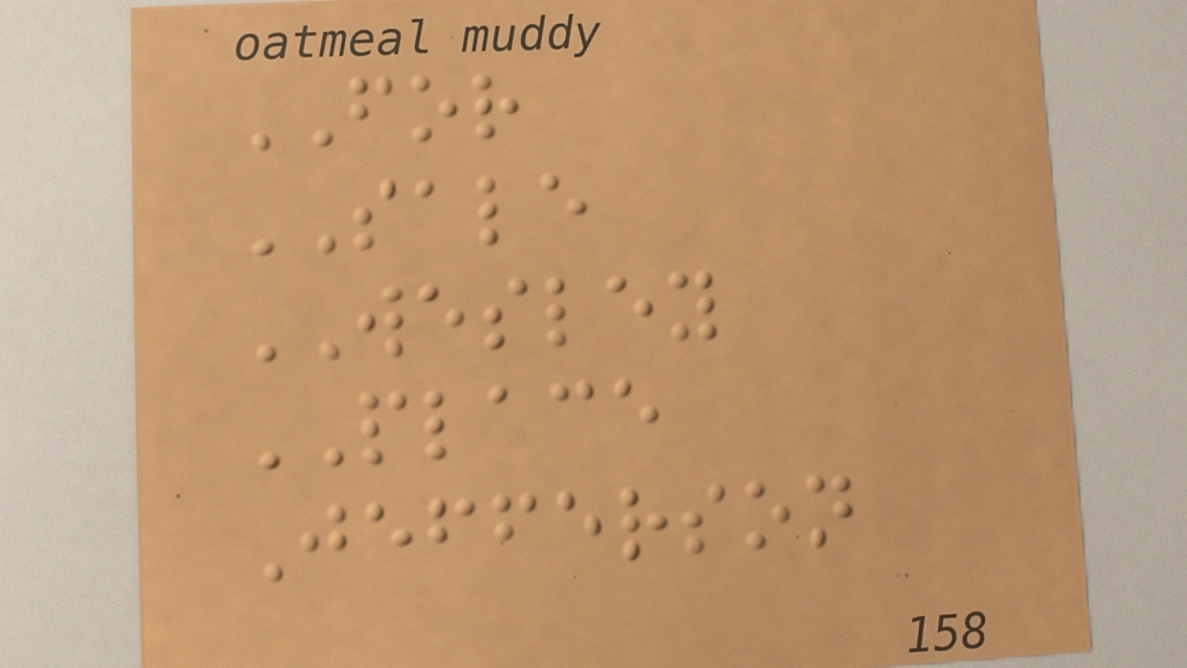FOR
SALE
WESLEY
PLACE
Jefferson
